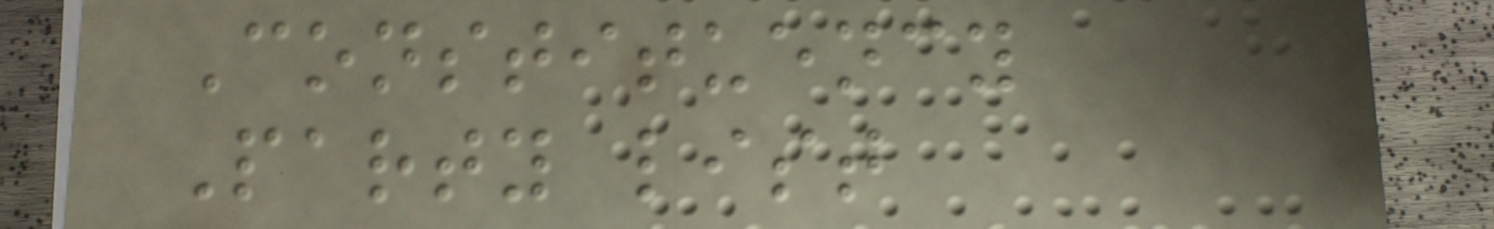Constituency
Party list
